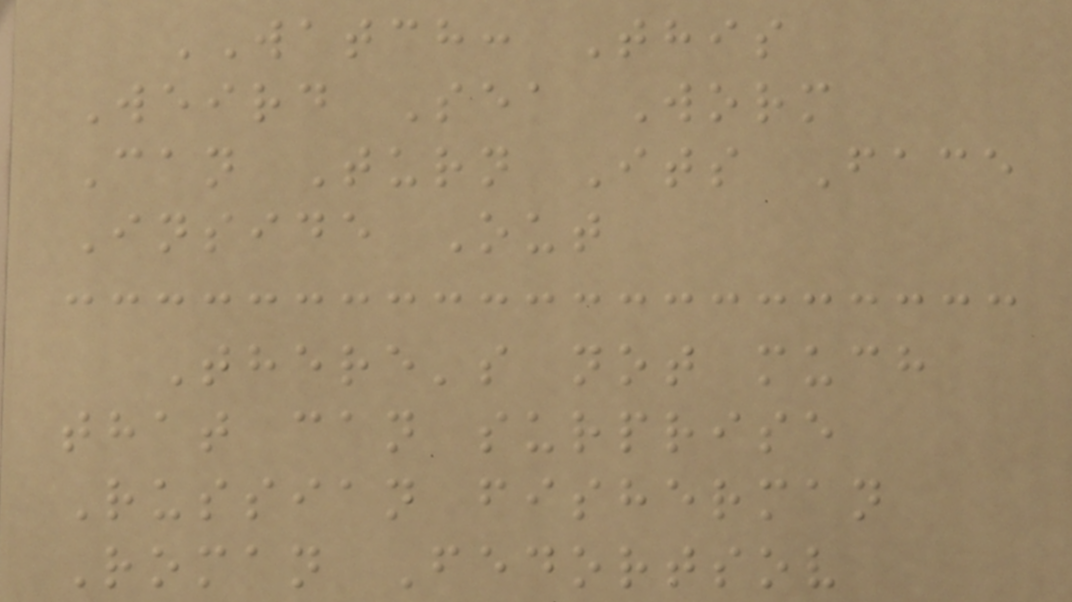WATCH: This
Weird Sea Worm
Can Turn Its Face
Inside Out
There's not much
that can surprise
Russian fisherman
Roman Fedortsov
